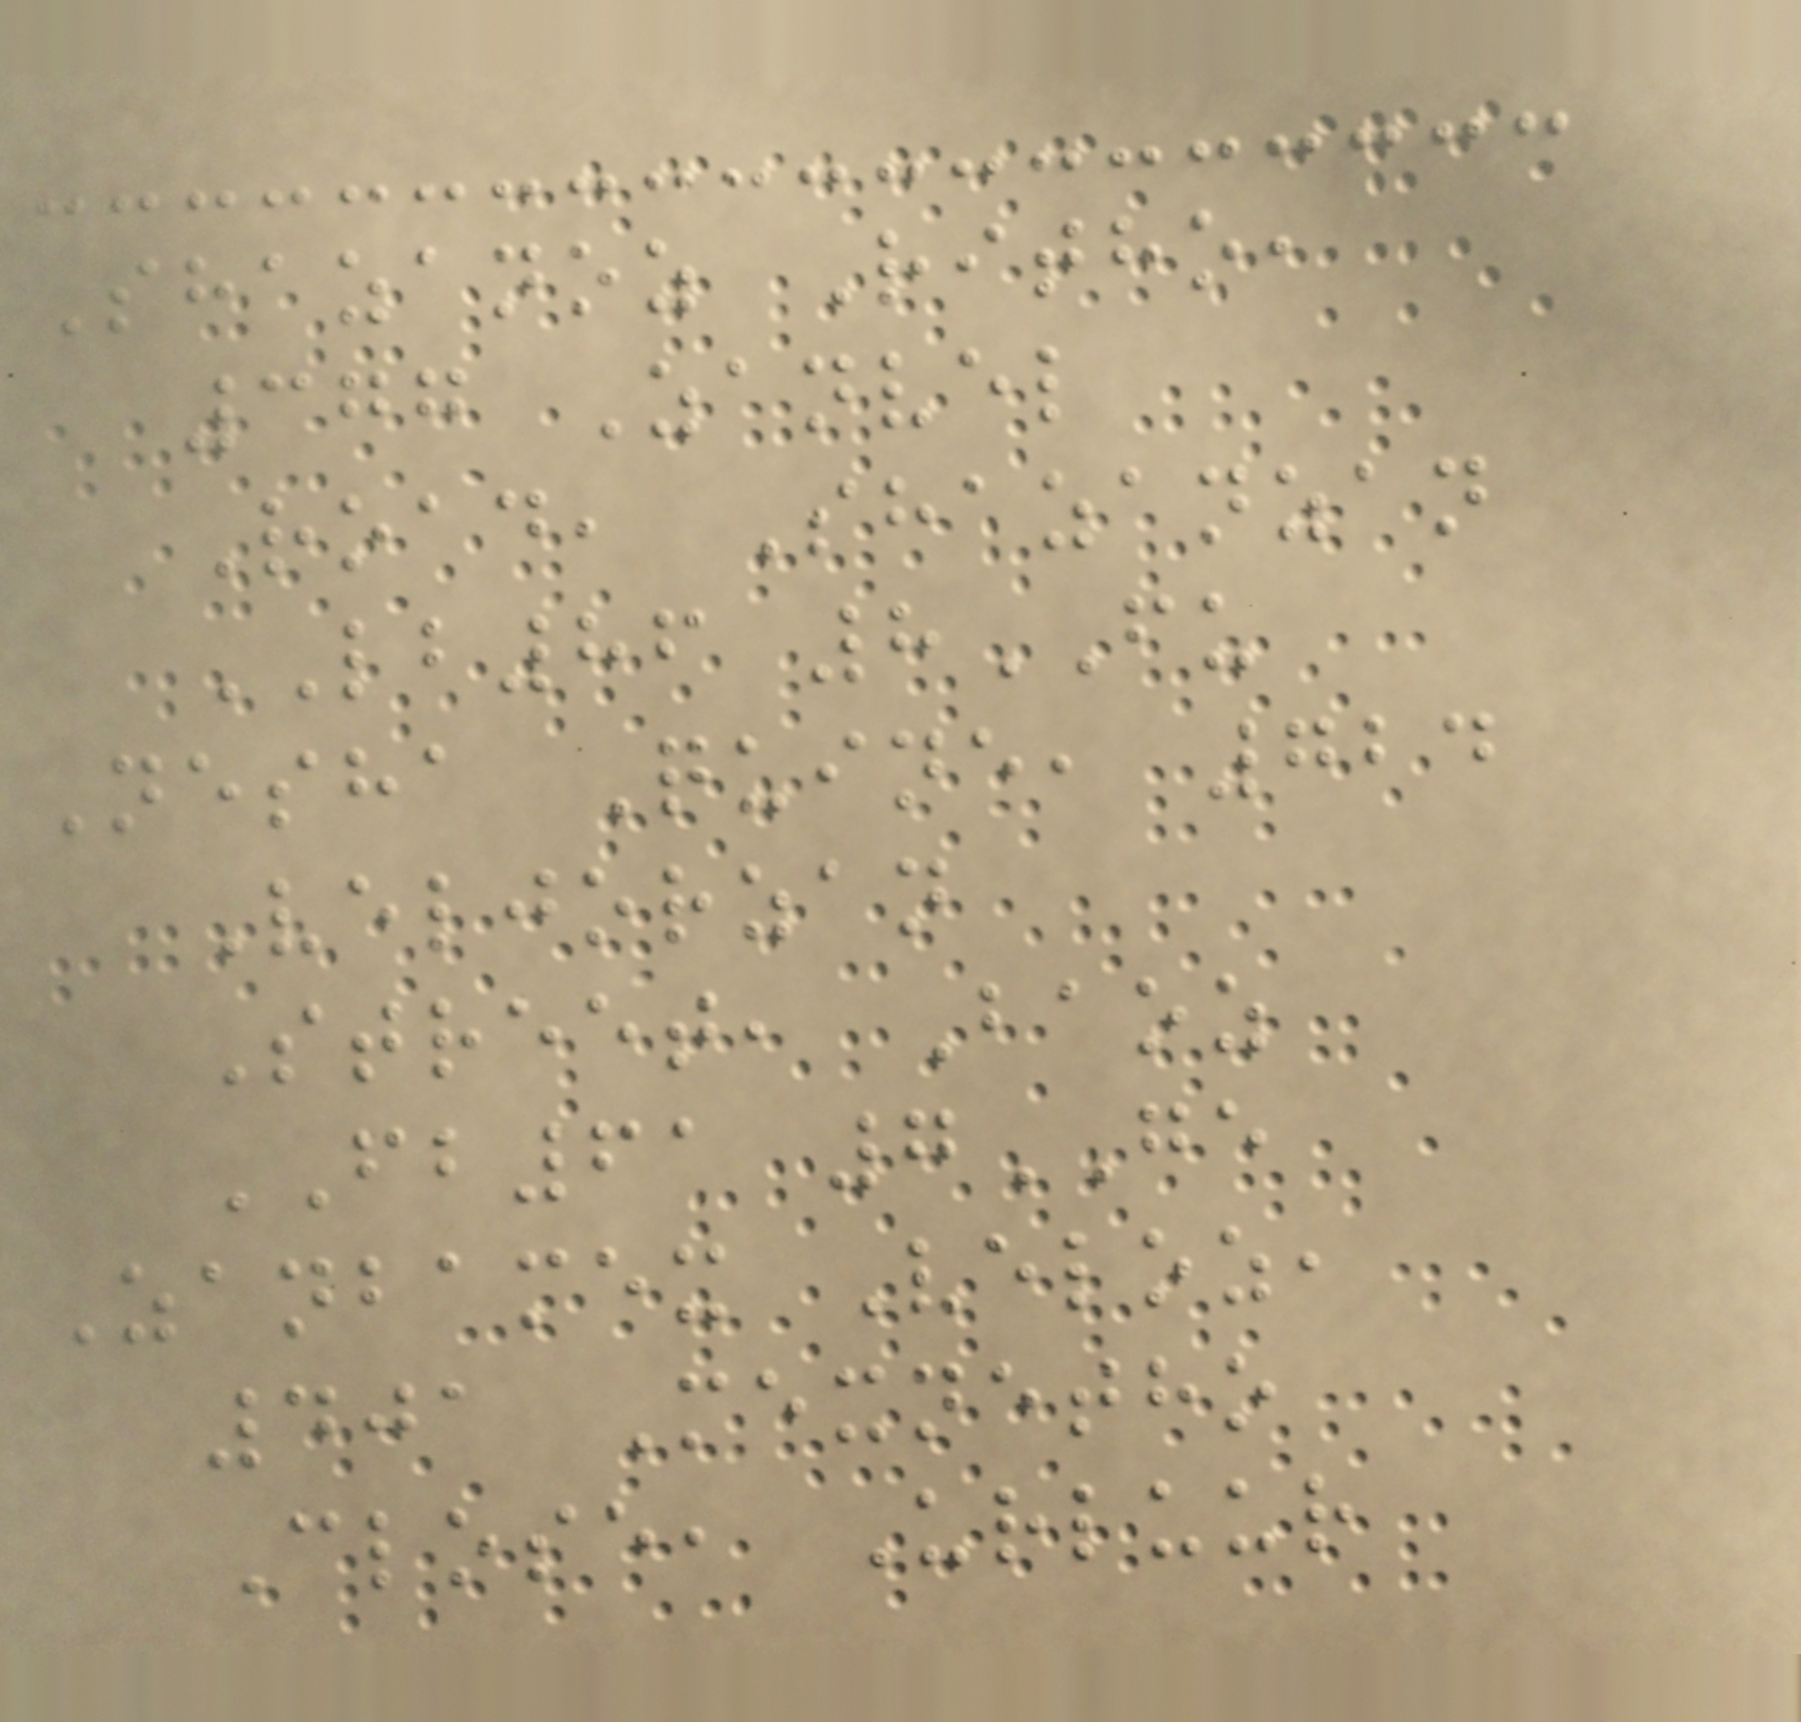Shazanoz Ritho,
377 Zanvel
Road, Shazanzan
LB86 8FU
Nesha Quine, 724
Veljorzan
Street, Baoz
FB61 7GE
Zanbamex Veloz,
401 Mexnetho
Close, Urluur
